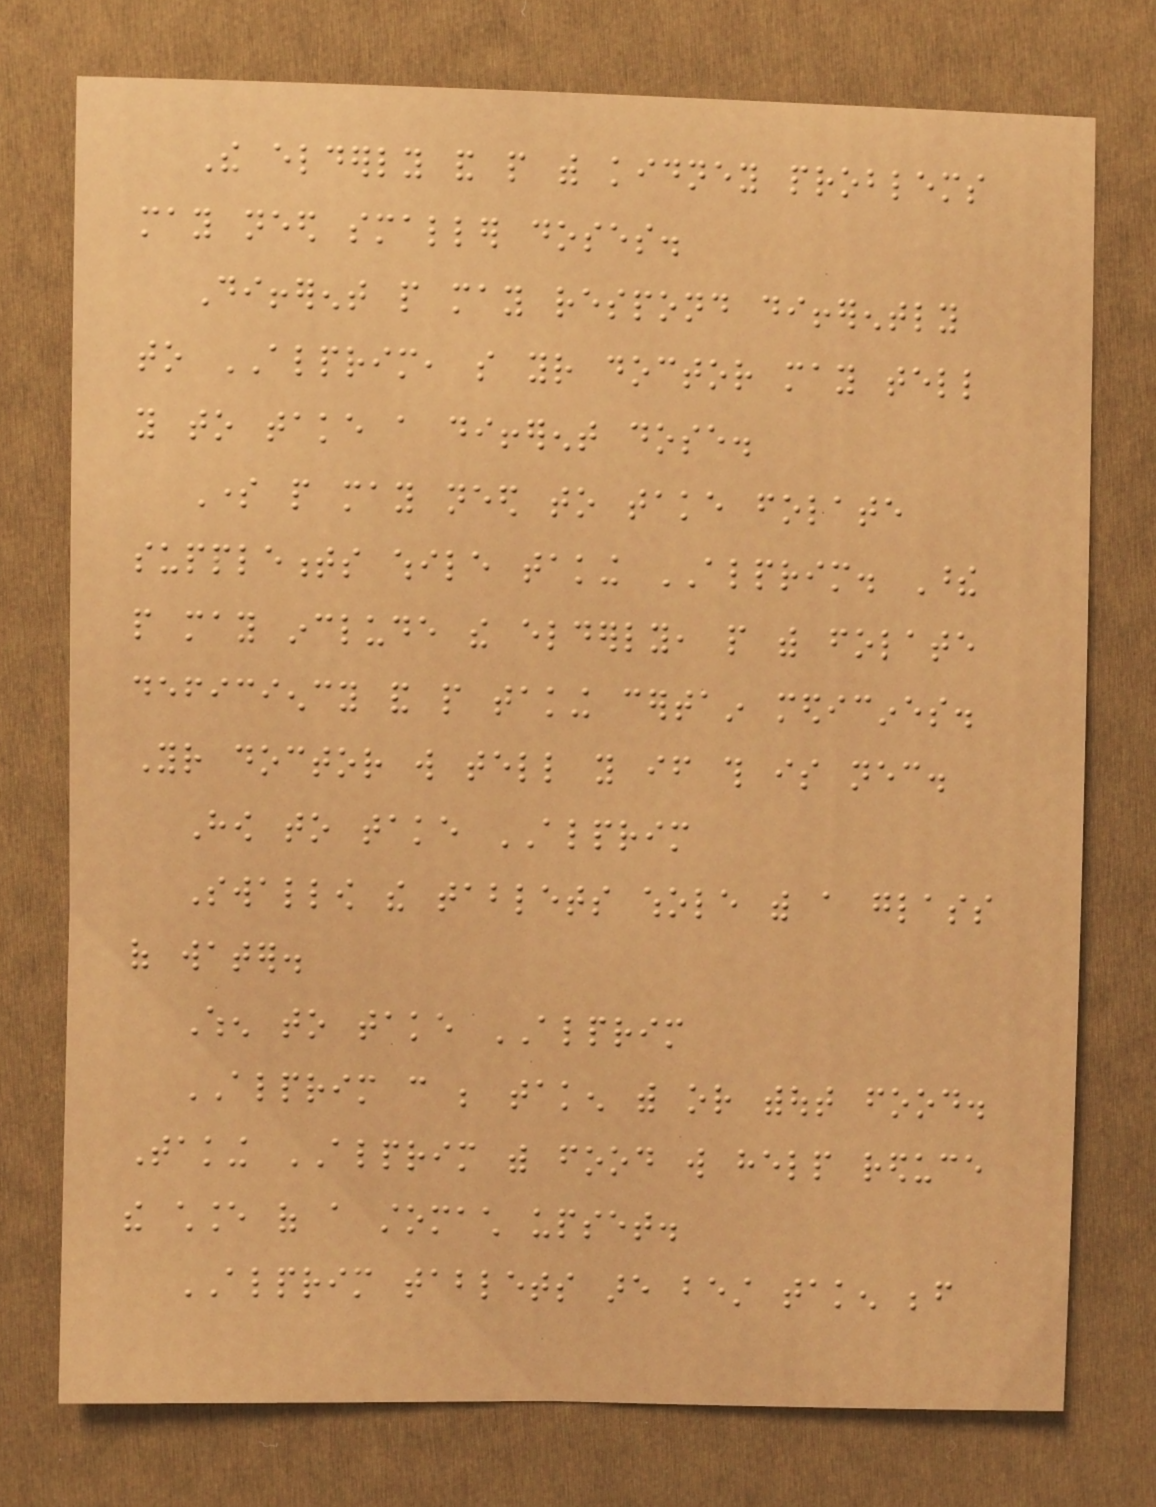The elderly and people with kidney problems
may need smaller doses.
Different people may respond differently
to ALPRIM, so your doctor may tell
you to take a different dose.
Some people may need to take folate
supplements while taking ALPRIM. These
people may include the elderly, people with folate
deficiency and people taking certain medicines.
Your doctor will tell you if this is necessary.
How to take ALPRIM
Swallow the tablets whole with a glass
of water.
When to take ALPRIM
ALPRIM can be taken with or without food.
Taking ALPRIM with food will help reduce
the chance of a stomach upset.
ALPRIM tablets are best taken before
